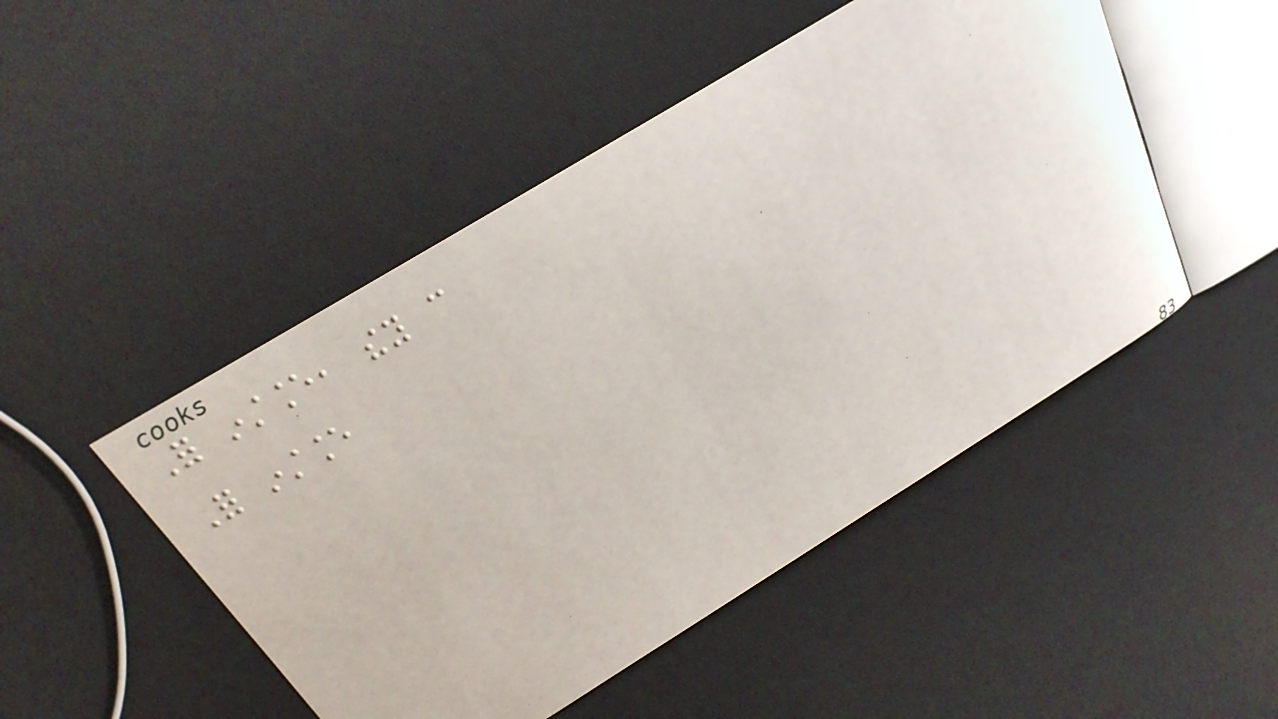For instance, they can
For instance
